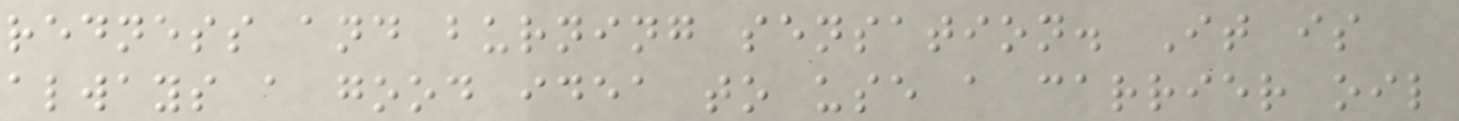redness and burning sensation. It is
always a good idea to use a carrier oil
